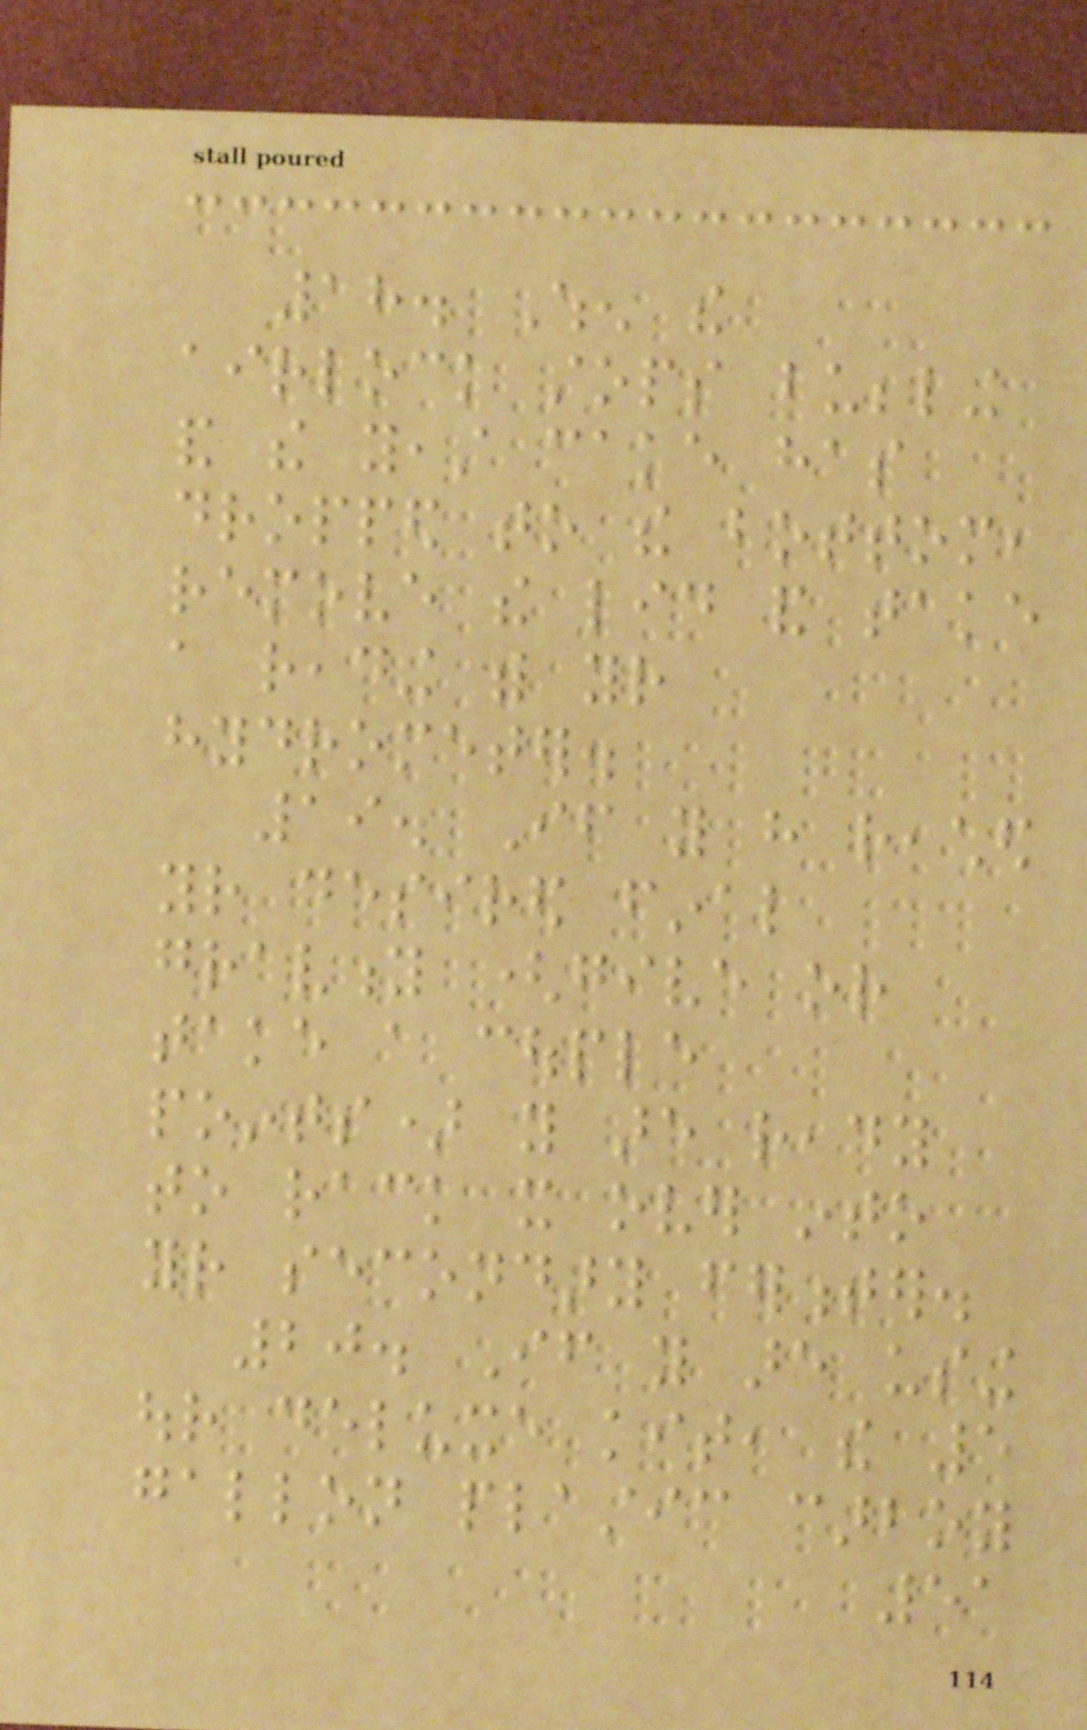18. When the
airlock stops bubbling
and the yeast cake has
dropped to the bottom,
remove the lid and take
a reading with your
hydrometer.
19. If you have reached
your desired final
gravity (give or
take a couple
points) you are ready
to rack it over into
your secondary fermenter.
20. If you are using
our deluxe kit, the 5
gallon plastic carboy
51
